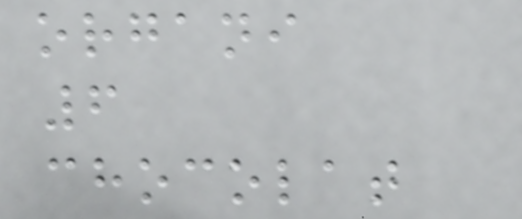organi
6
chocolat
